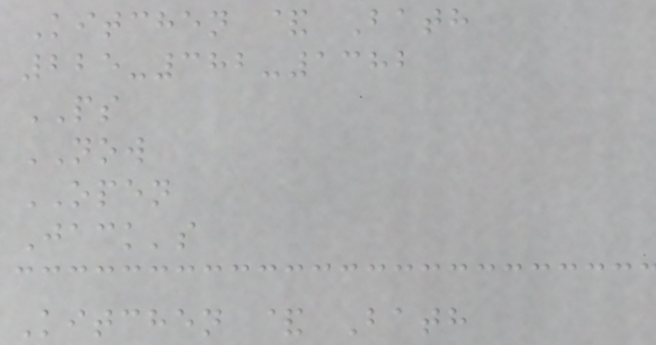Kitchen & Bath
225-382-1382
PS
NOW
OPEN
Jack's
Kitchen & Bath
